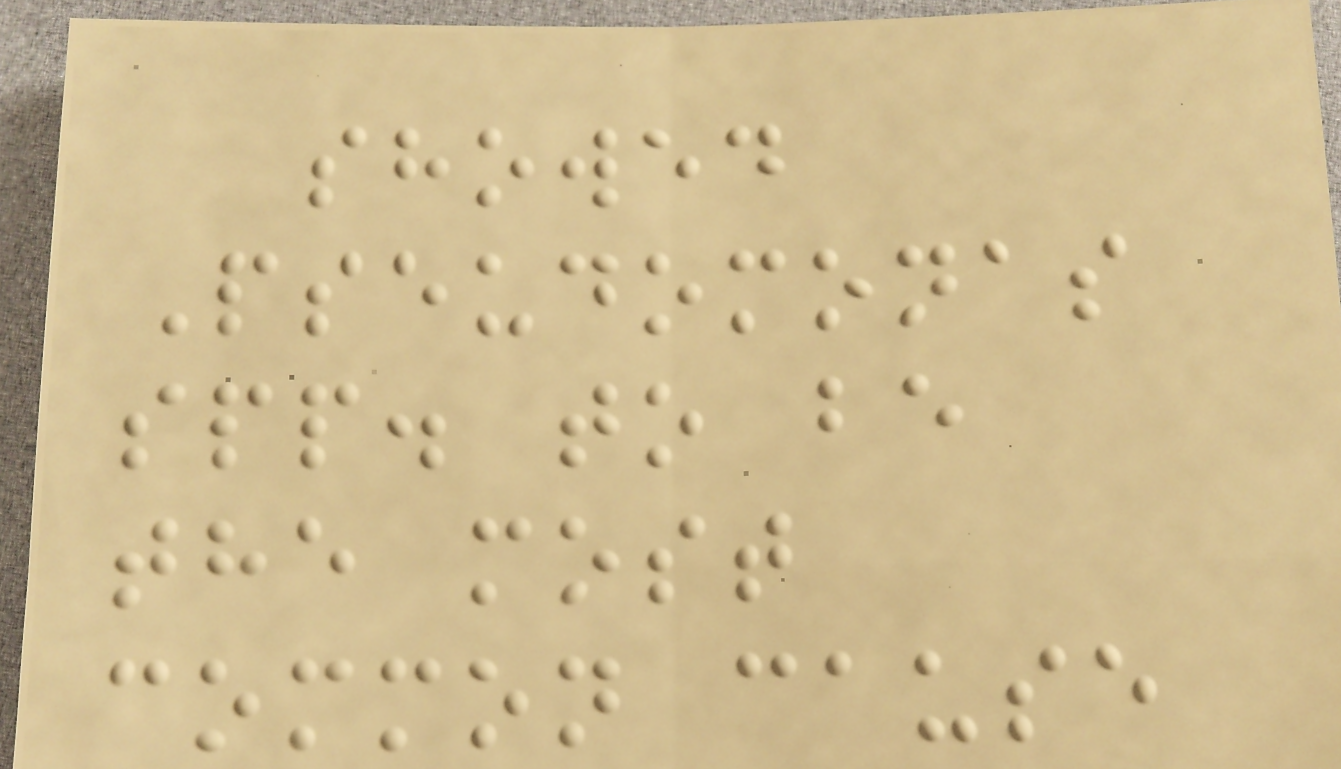showed
Pseudomonas
spp. to be
the most
common cause
